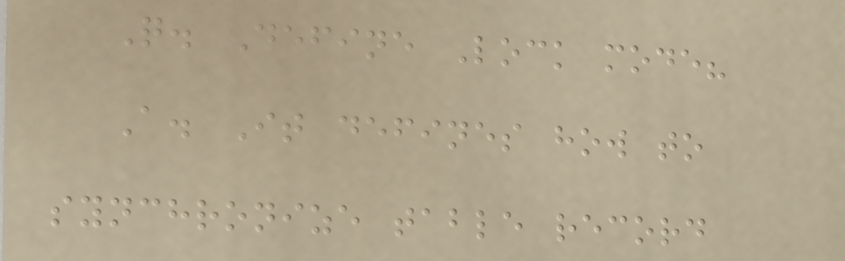Q. Define Lock mode?
A. It defines how to
synchronize table record
